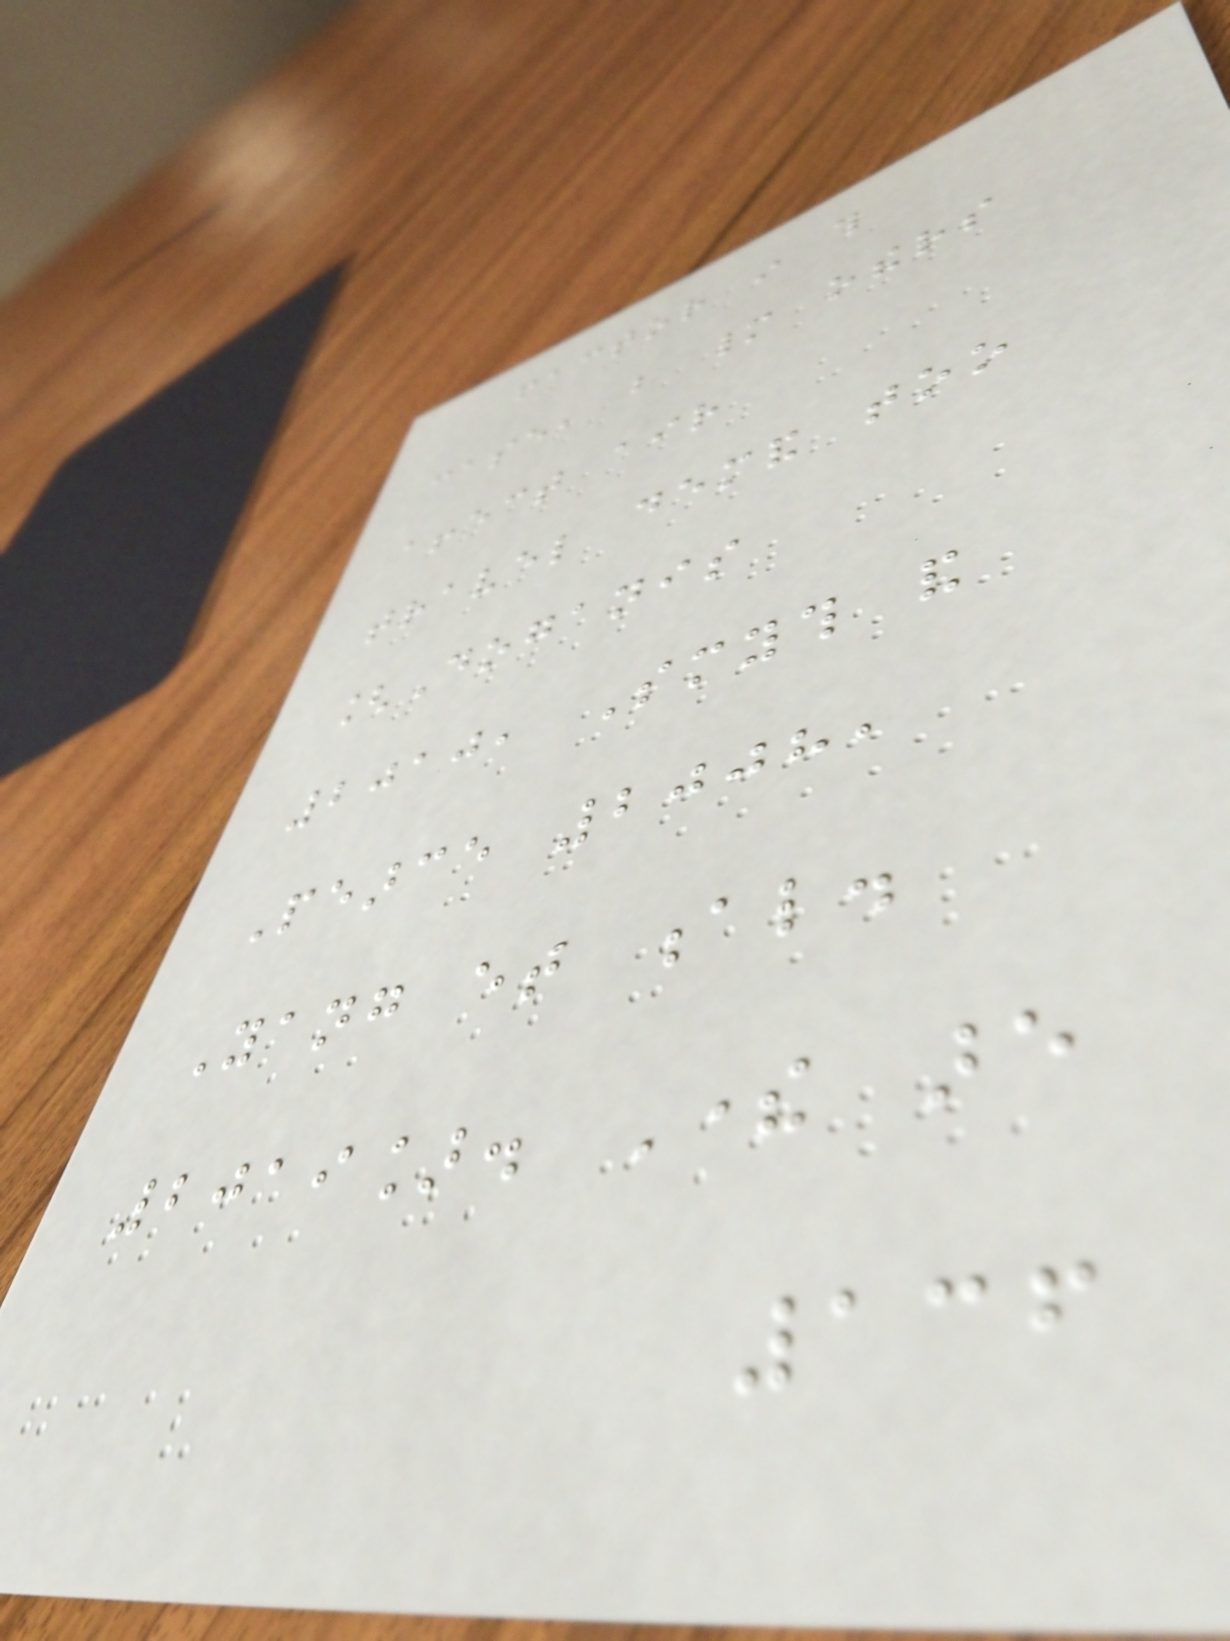factor in this
case, but many others
affect air
travel demand too
[Doganis
2010, Smyth and
Pearce 2008,
Yang et al.
2019]. There are
136
